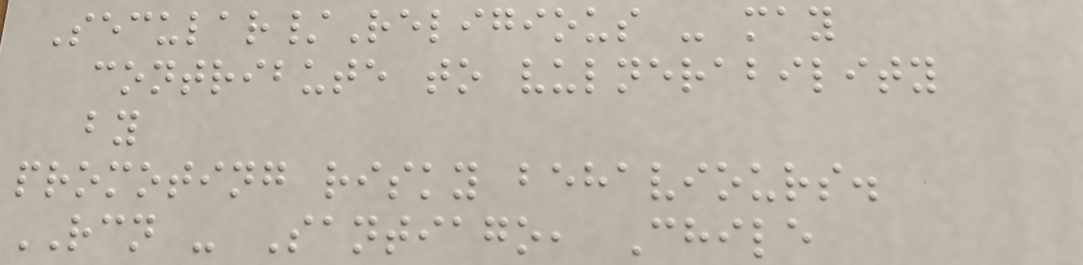Secular/Religious - may
contribute to vulnerability
by
promoting risky behaviours.
RCN - Santiago, Chile
